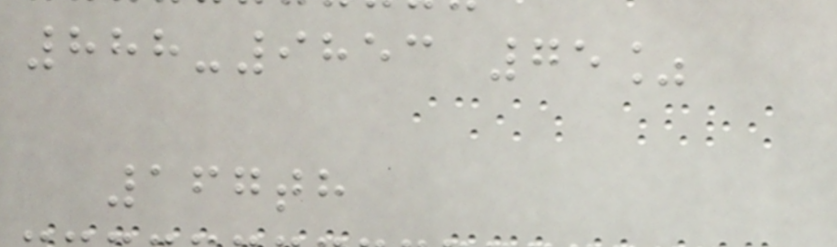888-9853 75%
167th
